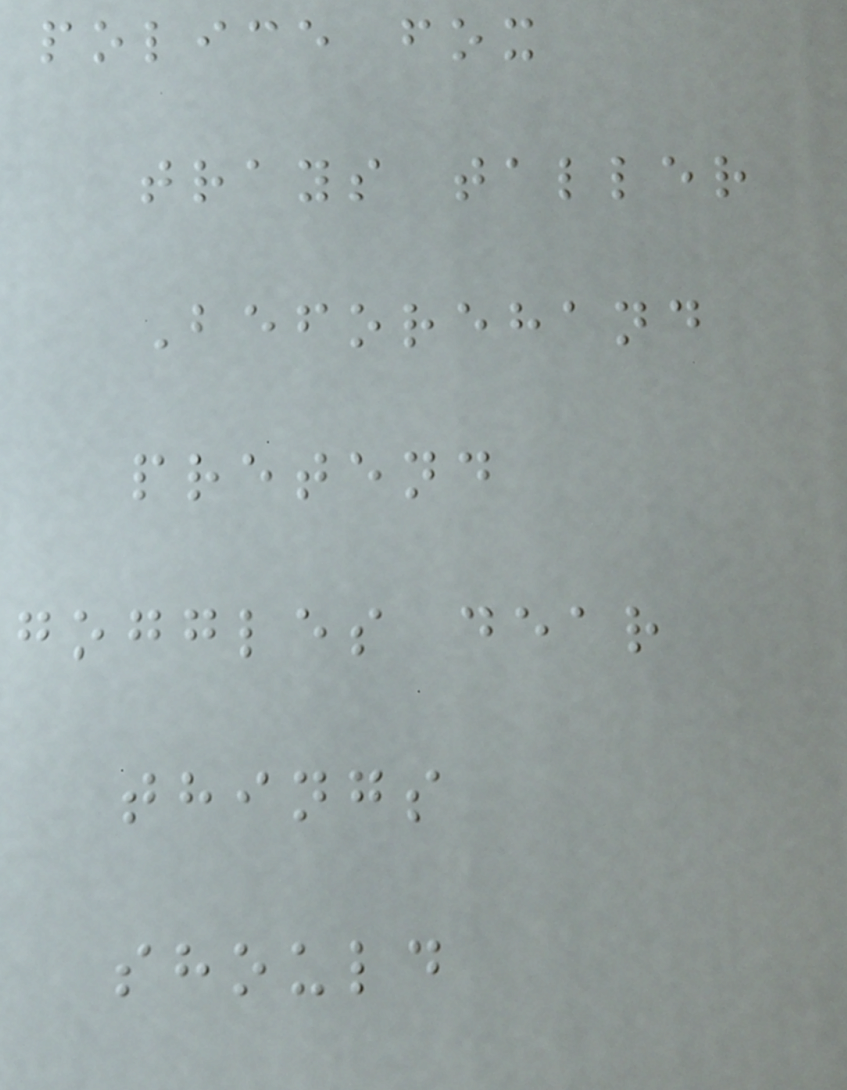police fox
trays taller
Beforehand
pretend
goggles dear
things
should
